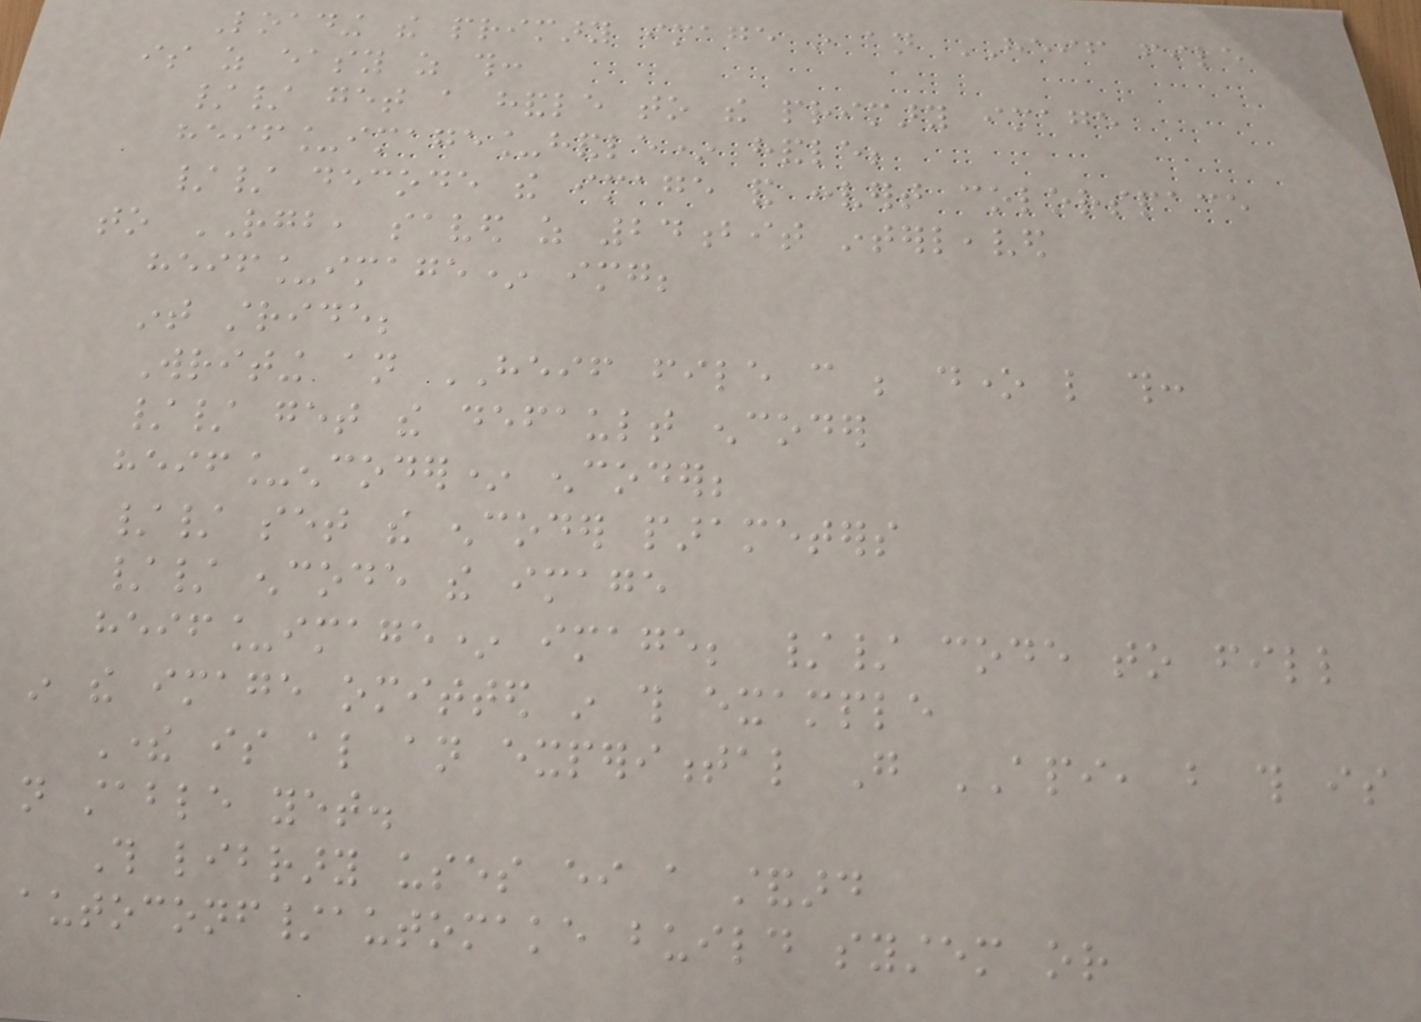Loading the primary image in an HEIF file
is as easy as this:
// get a handle to the primary image
heif_image_handle* handle;
// decode the image and convert colorspace
to RGB, saved as 24bit interleaved
heif_image* img;
int stride;
Writing an HEIF file can be done like this:
// get the default encoder
heif_encoder* encoder;
// set the encoder parameters
// encode the image
heif_image* image; // code to fill
in the image omitted in this example
There is also an experimental Go API, but this is
not stable yet.
This library uses either a standard
autoconf/automake build system or
